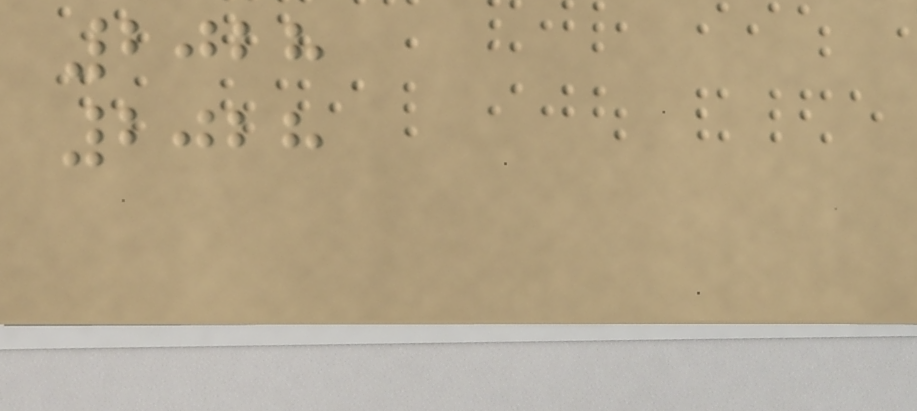2028
2028
